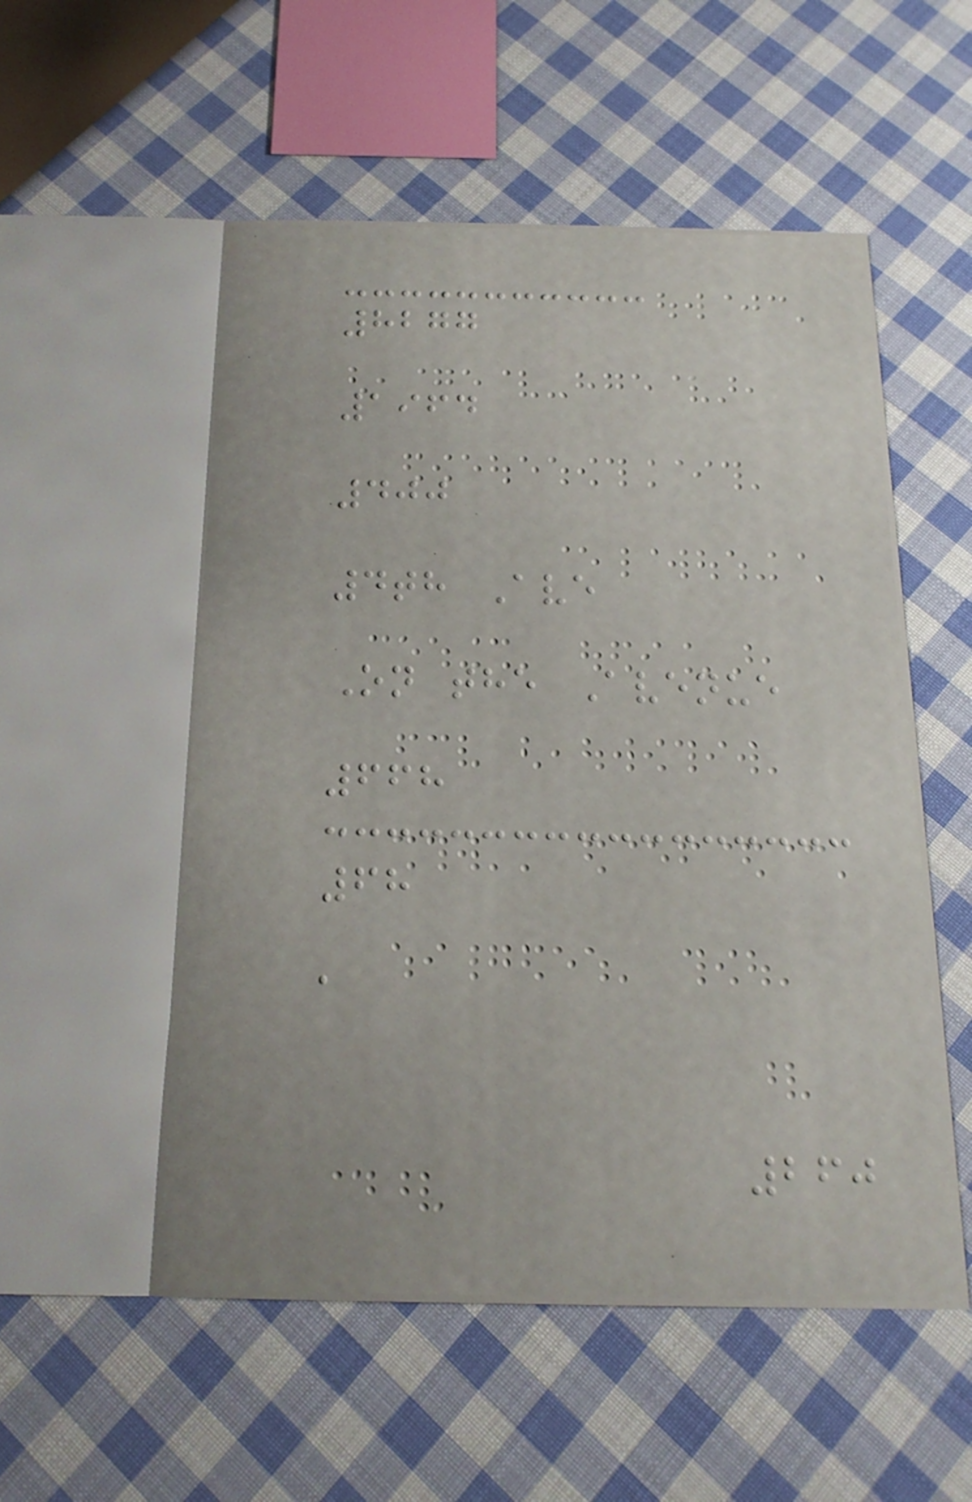8277
1964
400
4th Ave
On the Avenue
668
68
a
260
